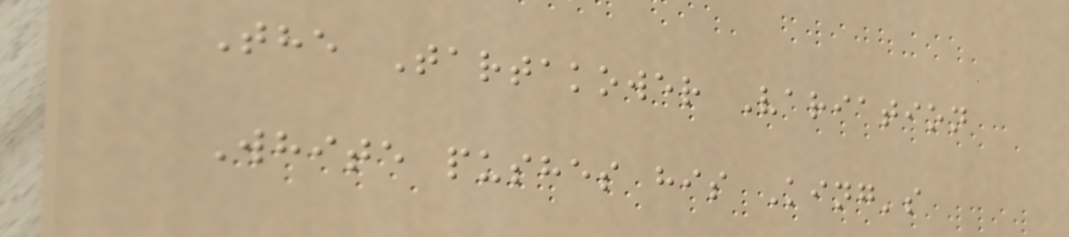The Tartakower Variation
White pushes his King's
